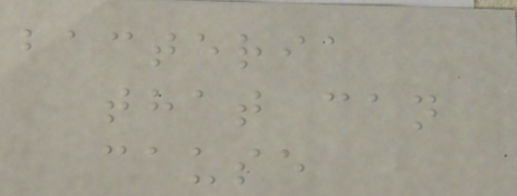bacteria
that can
cause
